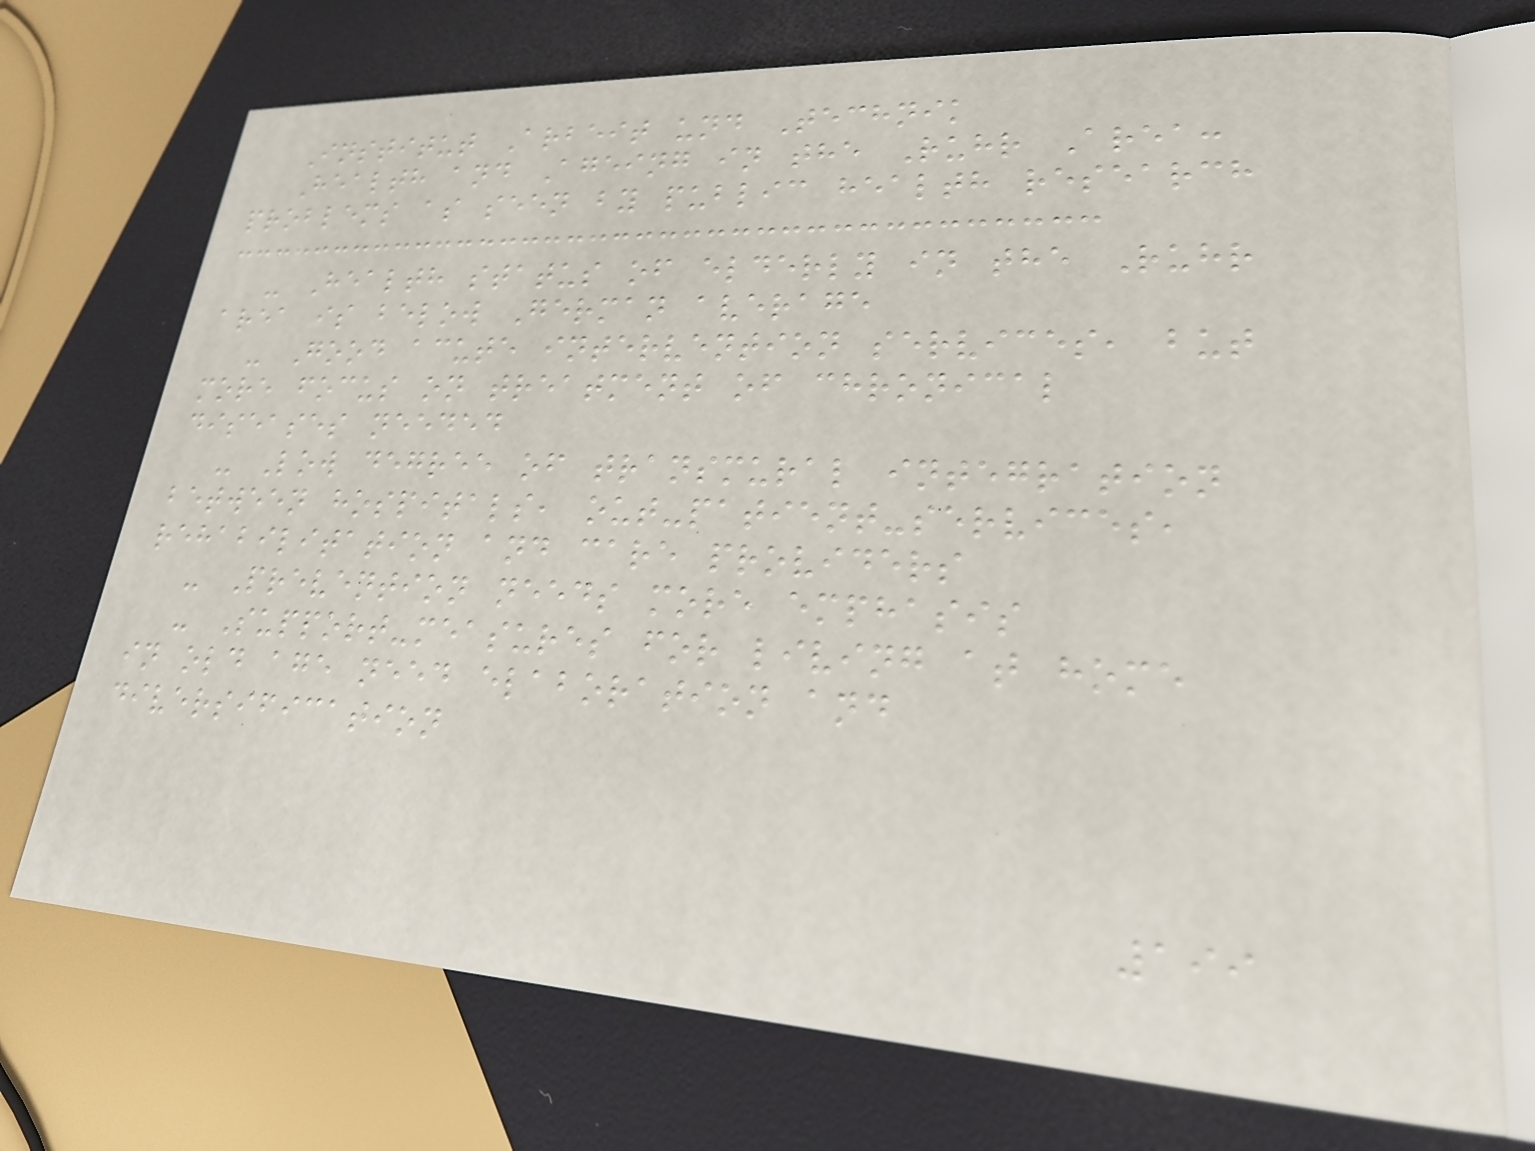Institut Arbeit und Technik
Health and Ageing in the Ruhr Area:
problems as seen by public health research
- Health status of elderly in the Ruhr
area is below German average
- Good acute intervention services, but
more focus on treatment of chronical
diseases needed
- Low degree of transmural integration
between hospitals, out-patient-services,
rehabilitation and care providers
- Prevention needs more emphasis
- Support-measures for living at home
in old age need elaboration and
diversification
199
